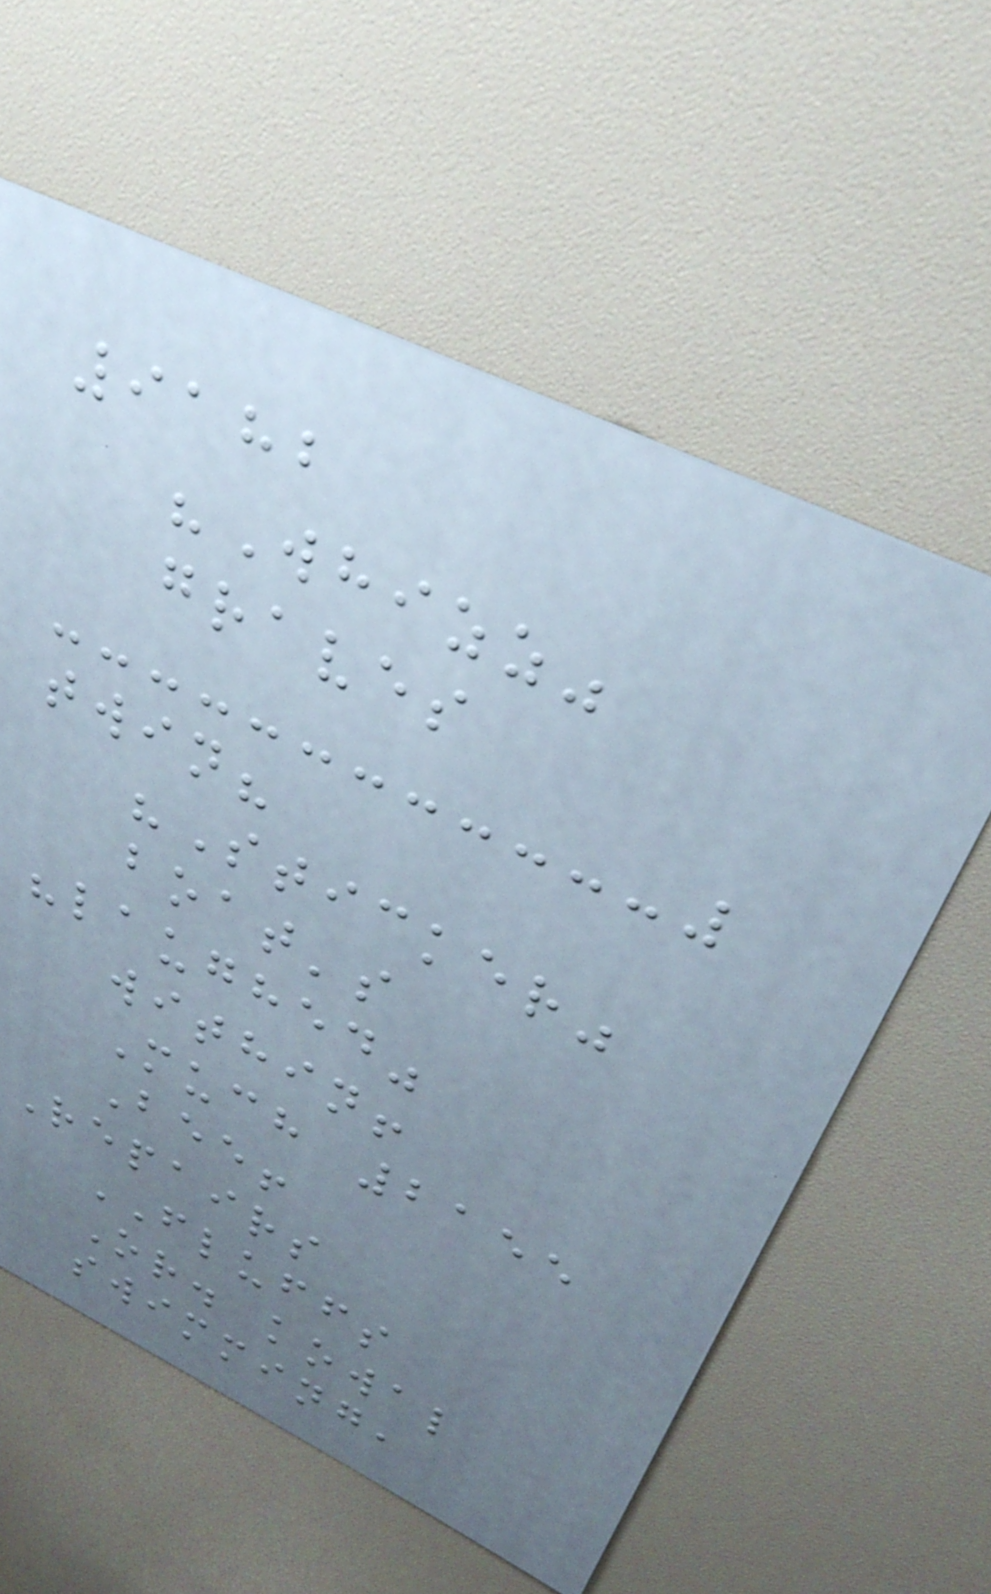9182
"Whizz"
graves
twin?
"Sticker"
boat's
"laughed"
within!
Much 2155
Bee!
Repairs
FLUFFS
Or. kowal
swimming,
